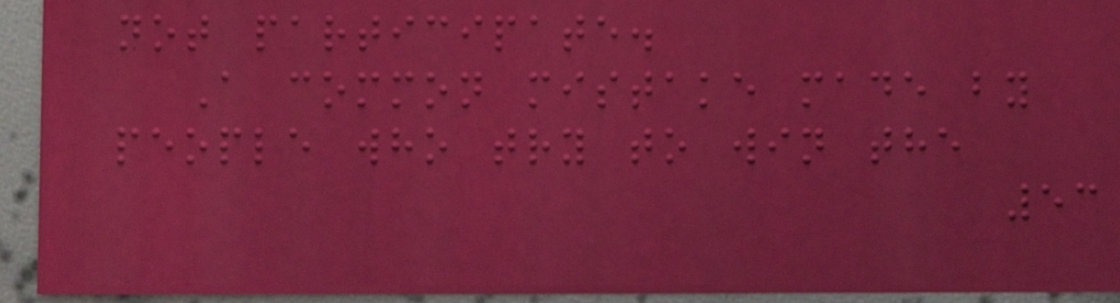not participate.
A common mistake made by
people who try to win the
53
